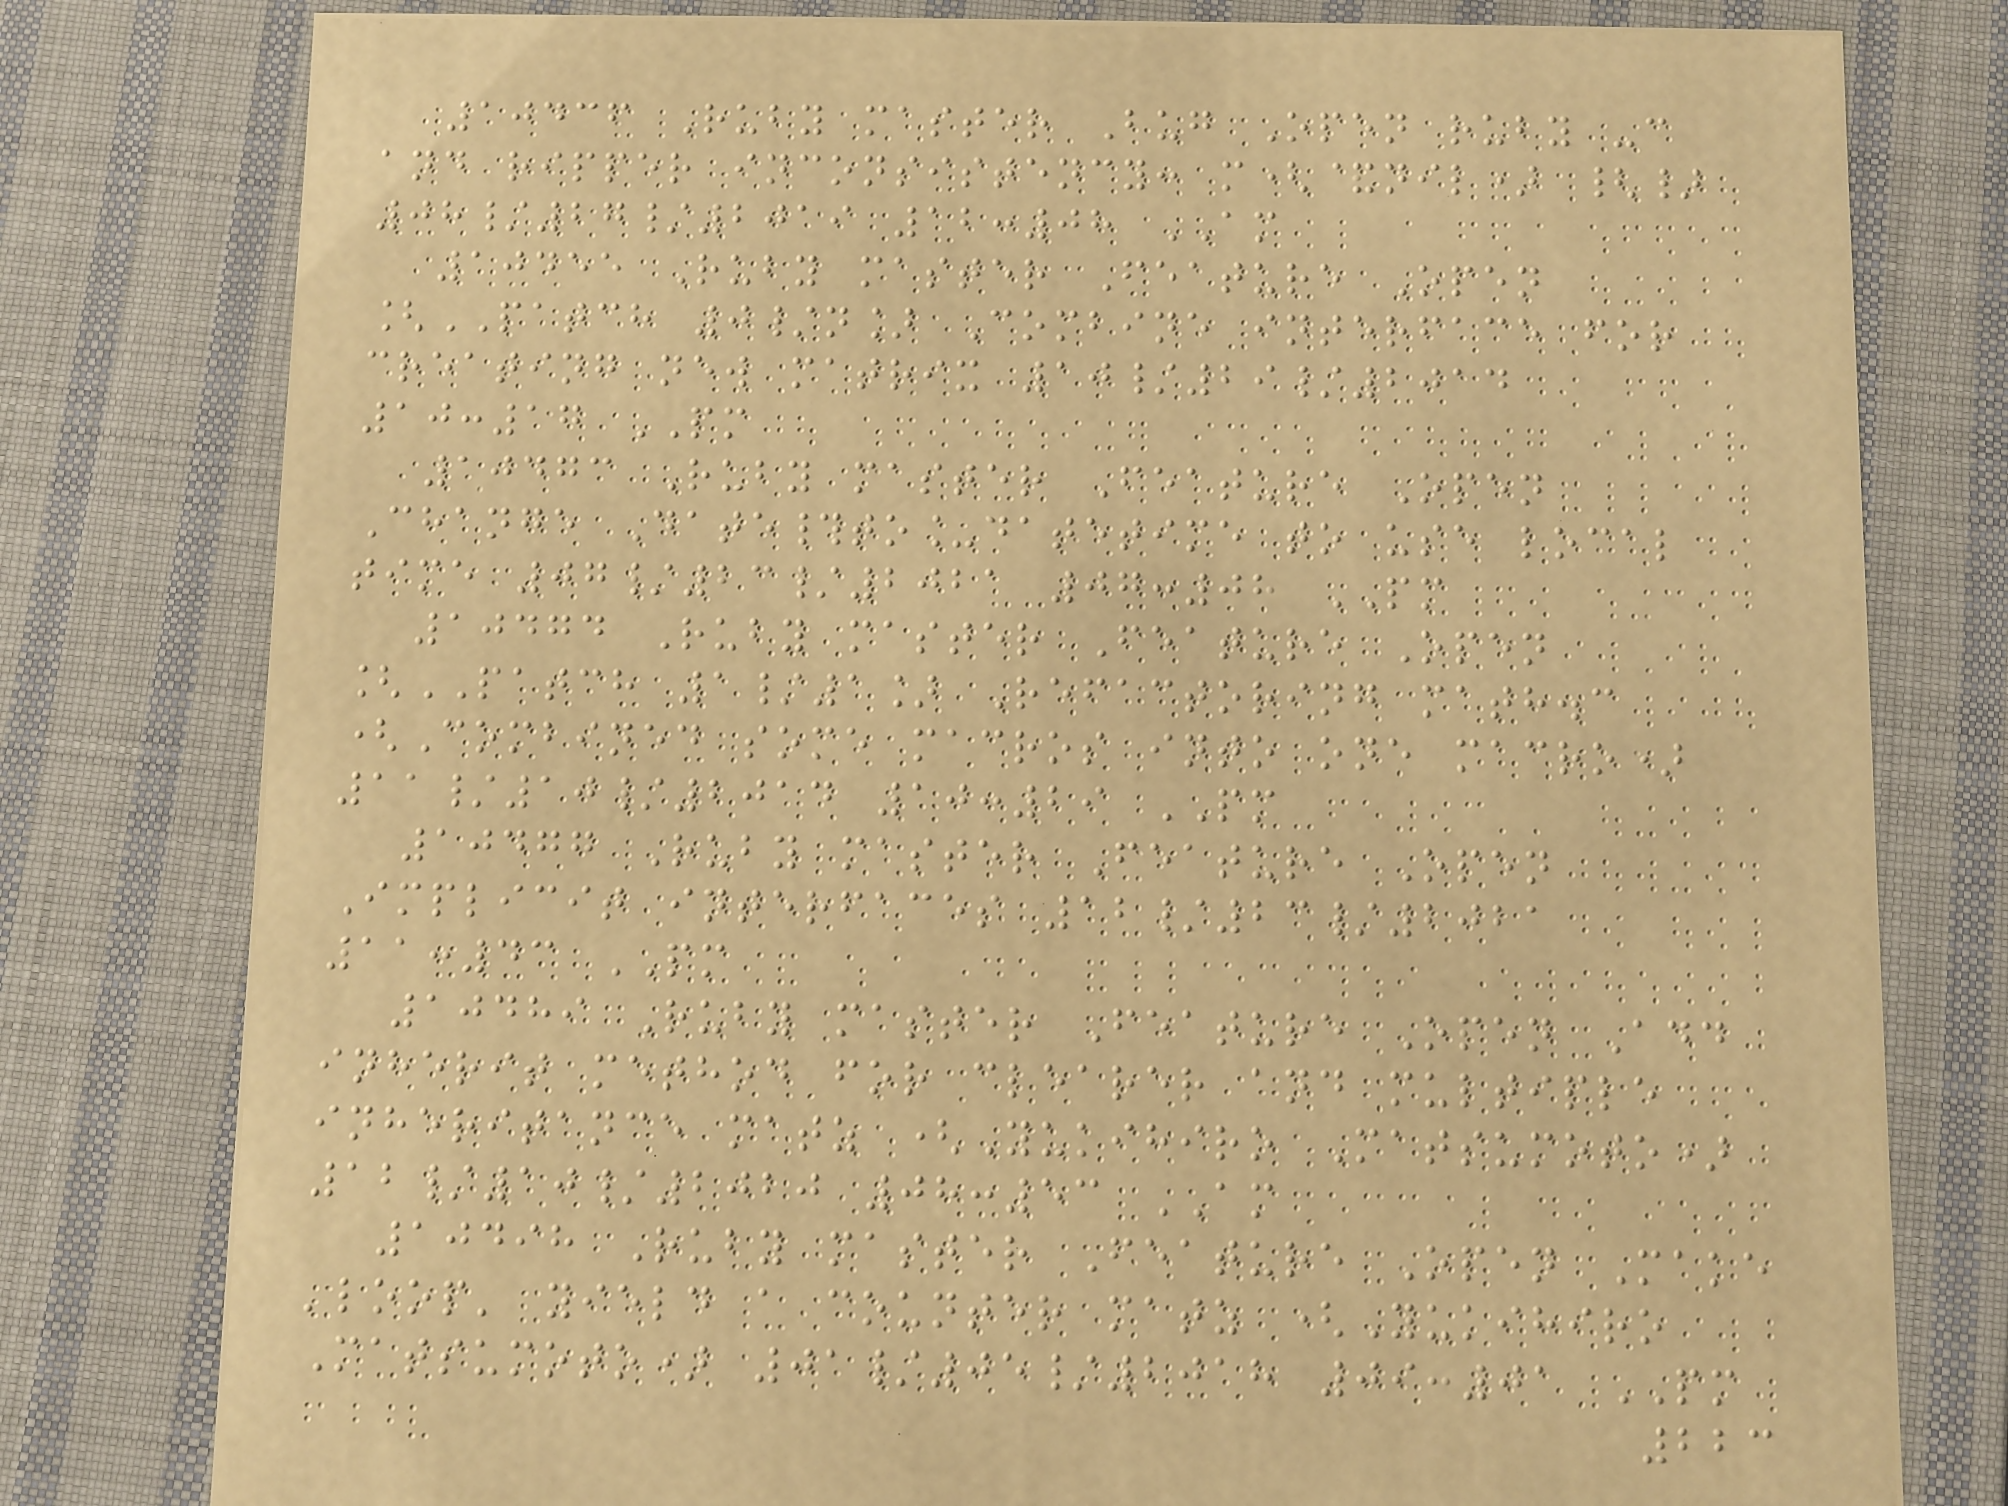10436 Ruby master Bug Open ruby -c
and ripper inconsistency: m(&nil) {}
08/27/2019 12:08 AM
10455 Ruby master Feature Open
[PATCH 0/n] Combine interface for
creating new matrix 10/29/2014
10:17 PM
10473 Ruby master Feature Open
Change Date#to_datetime to use local
time 07/23/2021 07:08 PM
10474 Ruby master Feature Open
[PATCH 1/1] Refactoring math.c
(Combined some macros into one macro)
11/10/2014 10:29 PM
10477 Ruby master Feature Open
Implicit interfaces 12/23/2021
11:43 PM
10489 Ruby master Feature Open Add
inherit method for clearer and multiple
inheritance matz (Yukihiro Matsumoto)
12/10/2020 08:53 AM
10498 Ruby master Feature Open Make
'loop' yield a counter matz (Yukihiro
Matsumoto) 01/05/2018 09:01 PM
223
